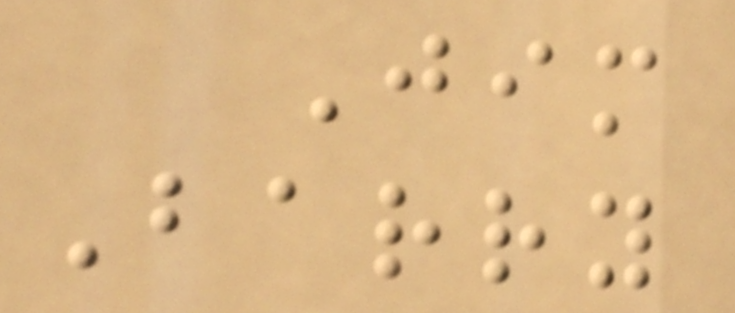Jim
Barry
